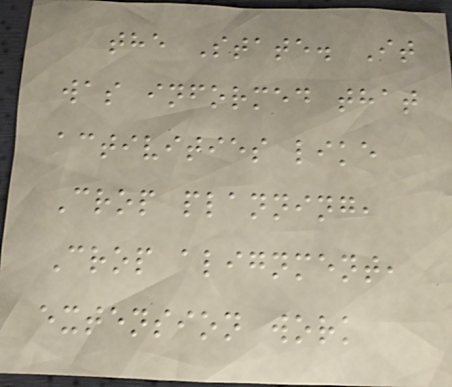the State. It
was informed that
activities like
Crop planning,
Crop alignment,
extension work
